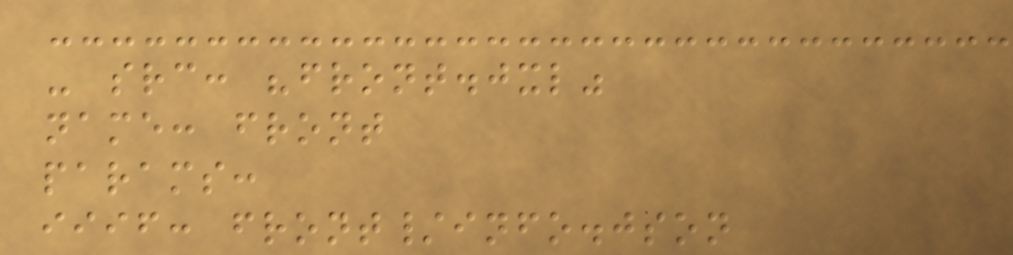- src: "front.jxl"
name: front
params:
iiif: front/info.json
